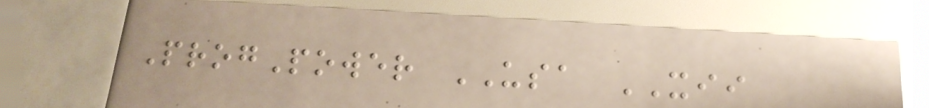ProgPower USA XII
